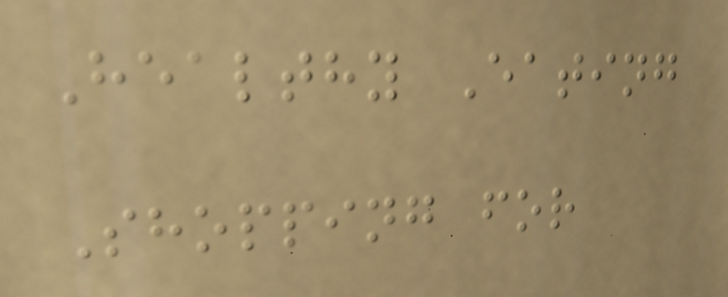Healthy Eating
Shopping for
